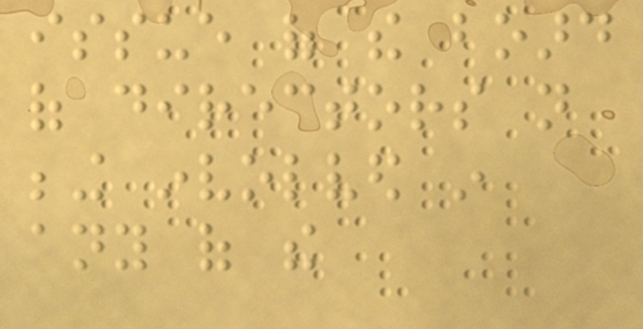issue of the board
of directors not
being involved in
any of the
